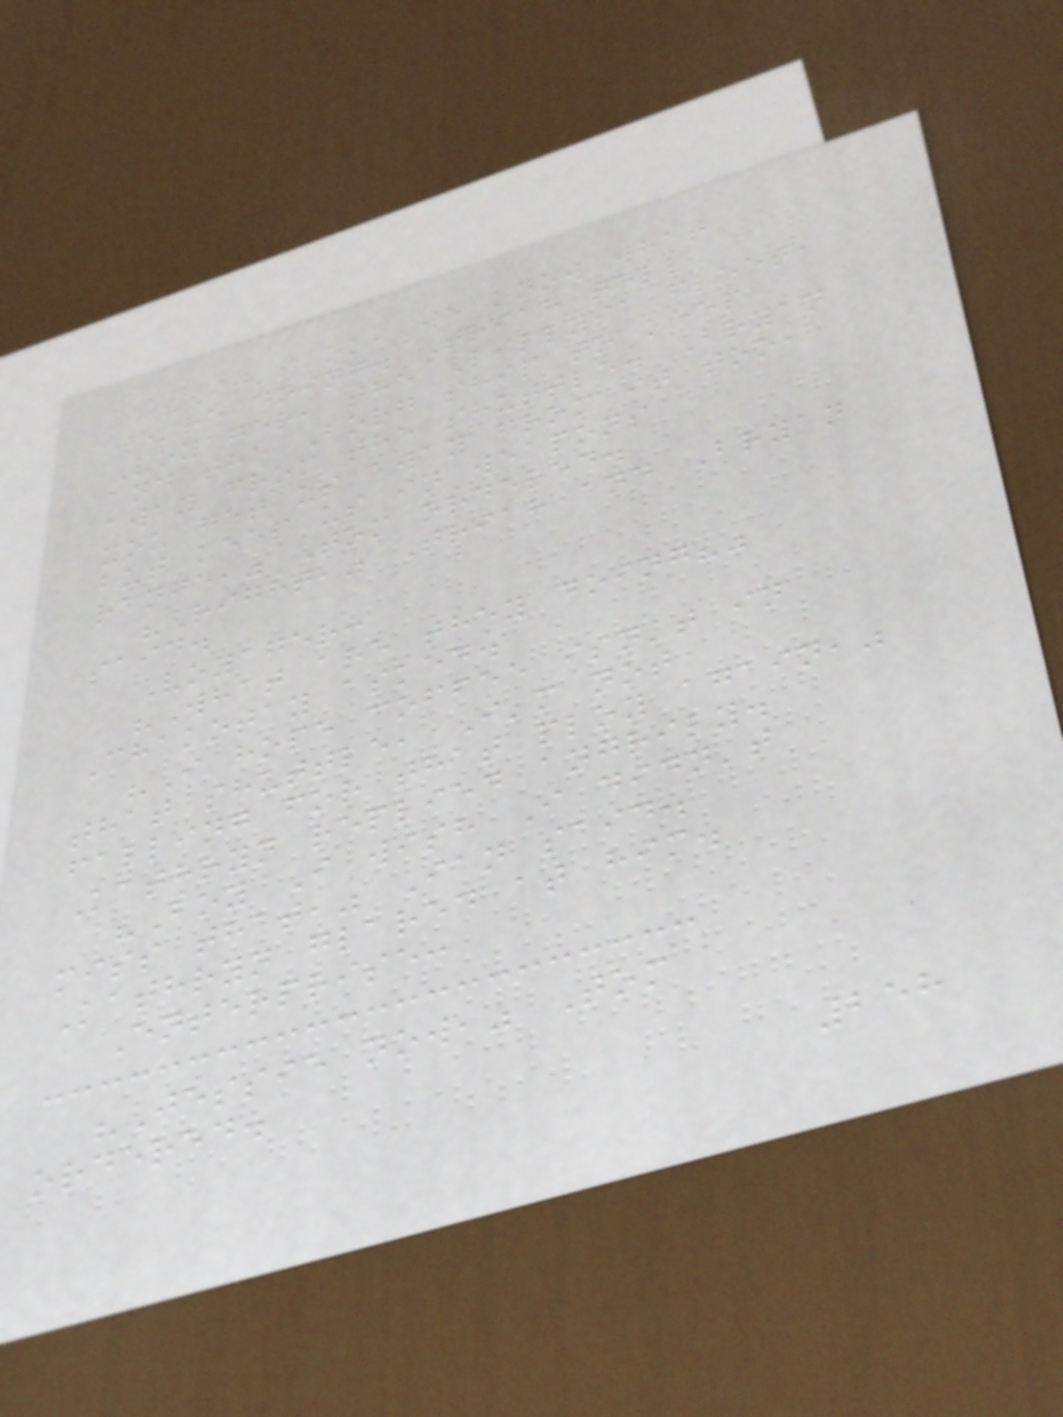"It's ok, we know what
we're doing. Triah tell
Voyager, the Lillyia fleet,
and the Borg ship to keep
away from the shuttle. Bryan
you get us away from it too,
but keep us in weapons
range," Tom ordered.
"Right," Triah and Bryan
said.
Voyager:
"What are they doing?"
Chakotay asked.
"I hope coffee isn't in
that shuttle, I'm not
falling for that ploy again,"
Kathryn replied angrily.
"Boy I wish I didn't
miss that," Ian said.
Kathryn glared at him.
Enterprise:
"Jessie now," Tom
ordered.
258
